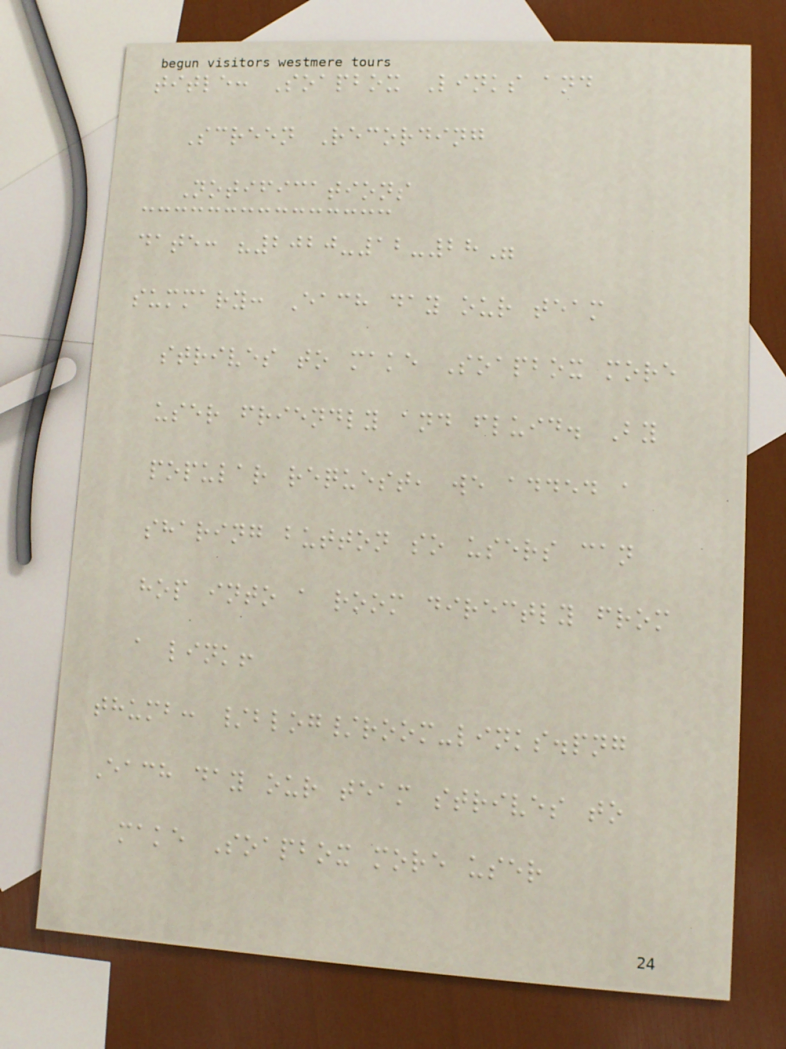title: Soapbox Links and
Screen Recording
Notifications
date: "2020-12-28"
summary: Each day our team
strives to make Soapbox more
user friendly and fluid. By
popular request, we added a
sharing button so users can
hop into a room directly from
a link!
thumb: /blog/room-links.png
Each day our team strives to
make Soapbox more user
